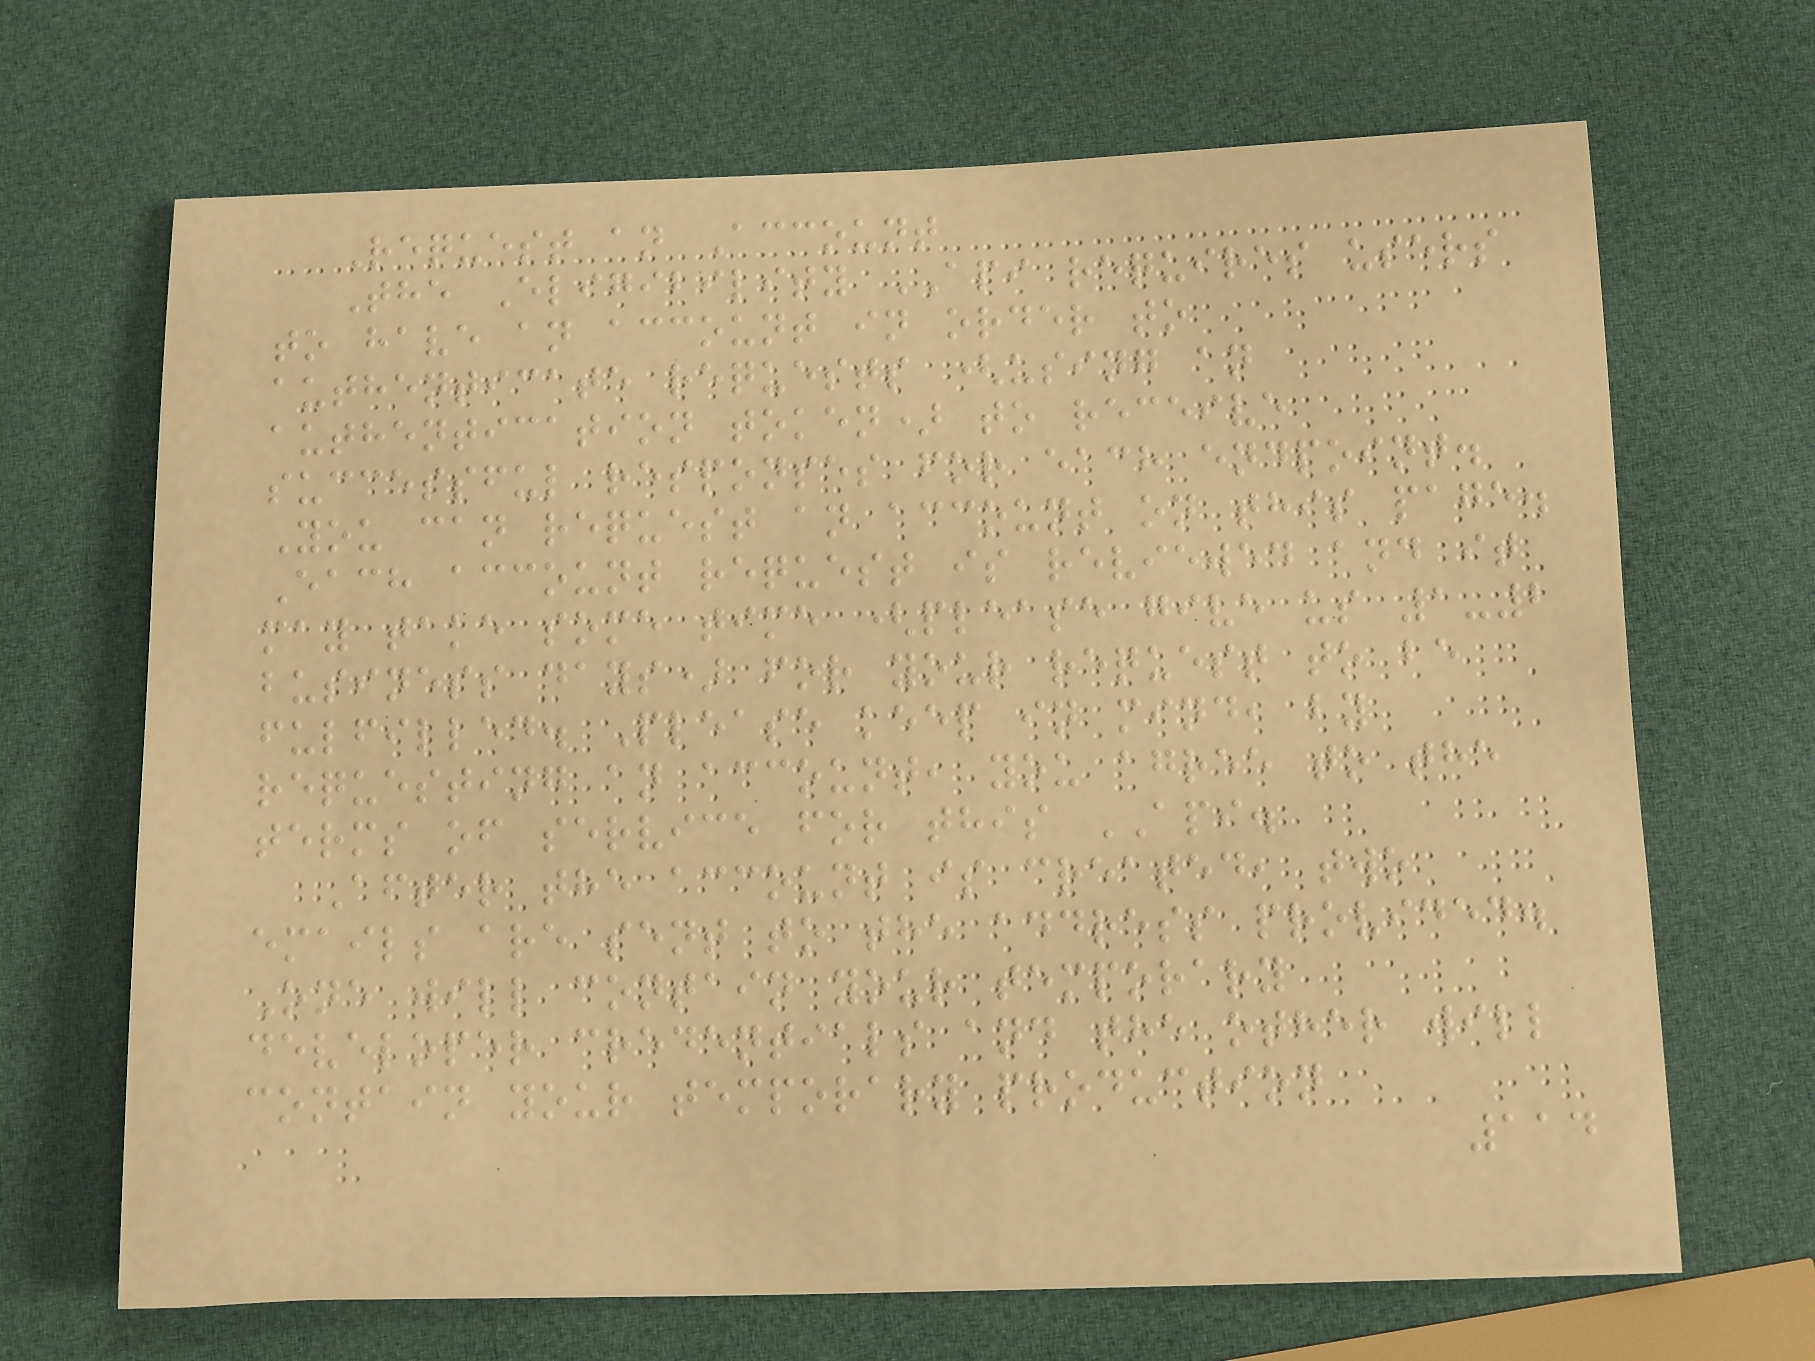Request an Account
The Eligibility API requires users
to have an account in order to
authenticate requests (using an
authentication token) to receive
successful responses for each endpoint.
You can request an account on this page.
Each account request is reviewed and it
may take some time (please give us 1-2
business days) for your request to be
fulfilled. Please keep in mind, by
requesting an account, you agree to the
terms of service for this API.
After the account is created, two
emails are sent to the address provided.
One will contain your temporary
developer credentials and the other will
contain your temporary production
114
